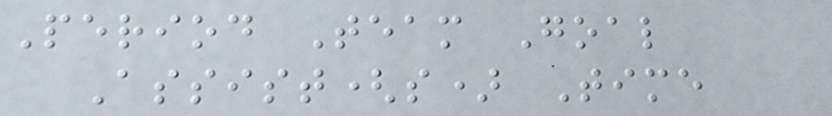Period Team Goal
Assist(s) Time
